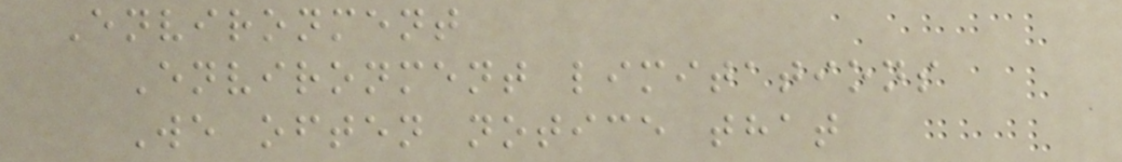Environment
Environment limitations
We often notice that
